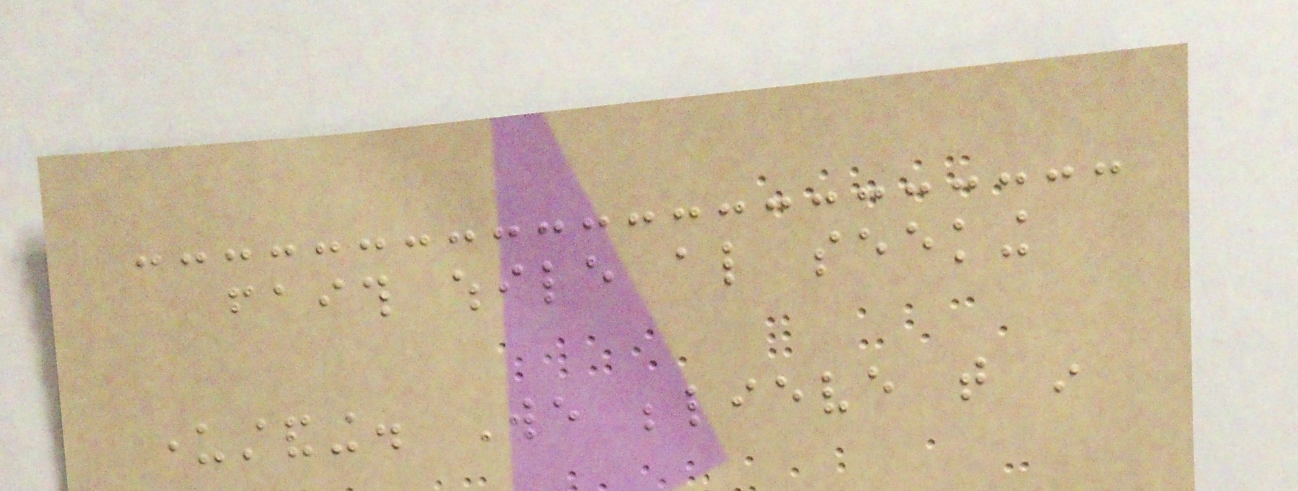faith while also seeking
understanding. We believe that in
